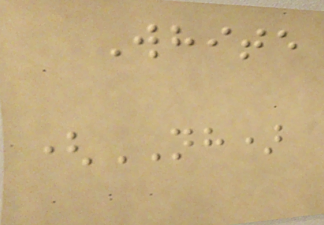White
(NH)
